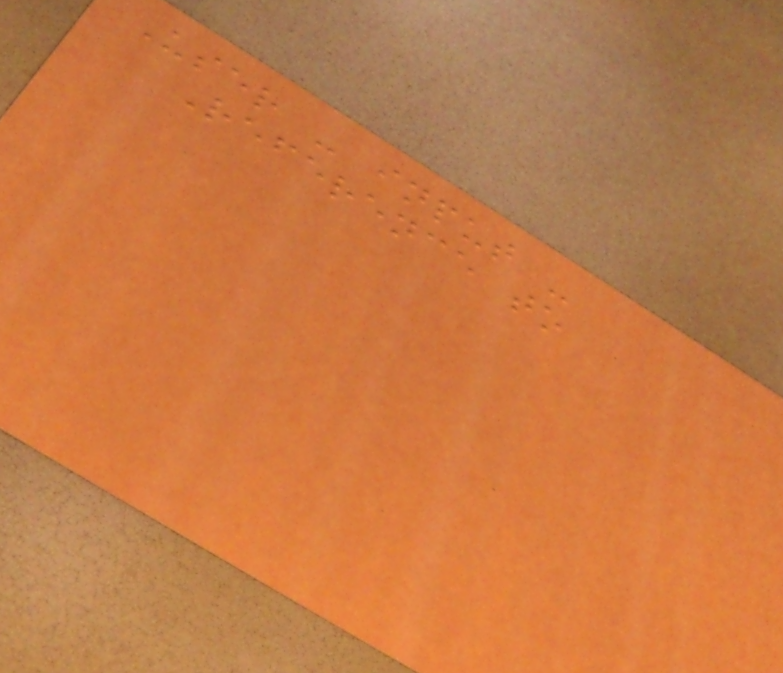User - input -
Reference to
